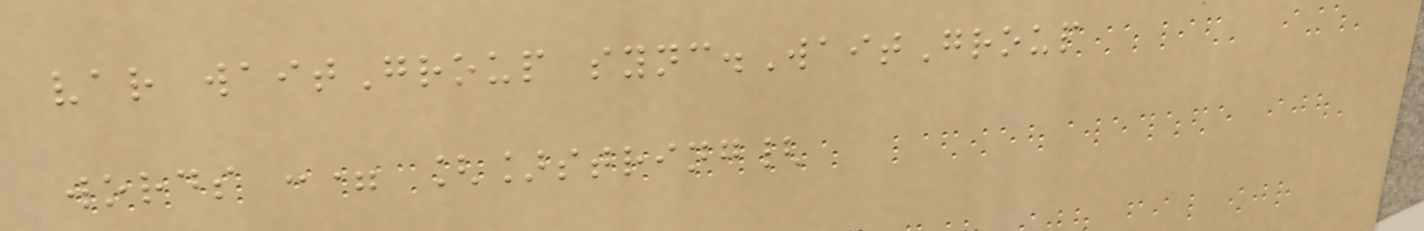var waitGroup sync.WaitGroup
words := []string{
